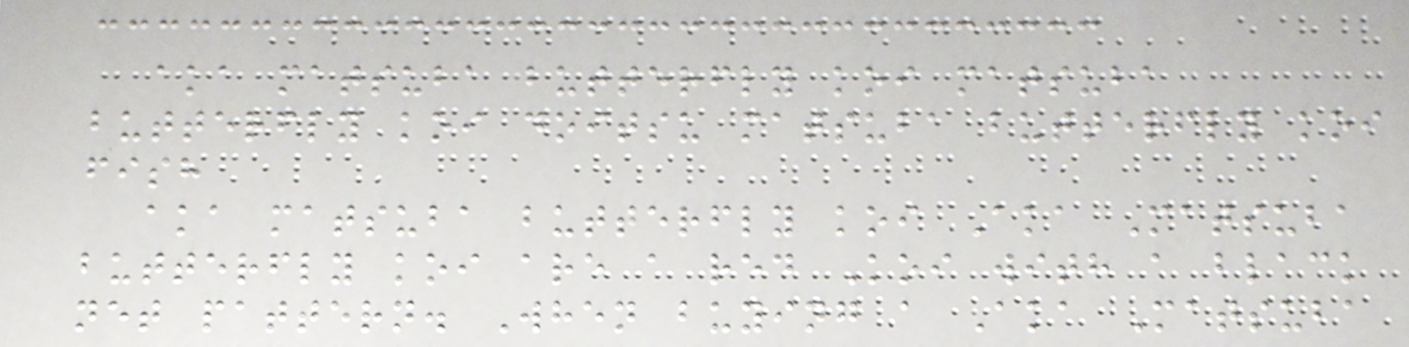aka matsuba butterfly koi matsuba
butterfly koi doitsu matsuba butterfly koi
fish
aka matsuba butterfly koi Aka Matsuba
butterfly koi are a red Koi with a black
net pattern. When buying a Aka Matsuba
